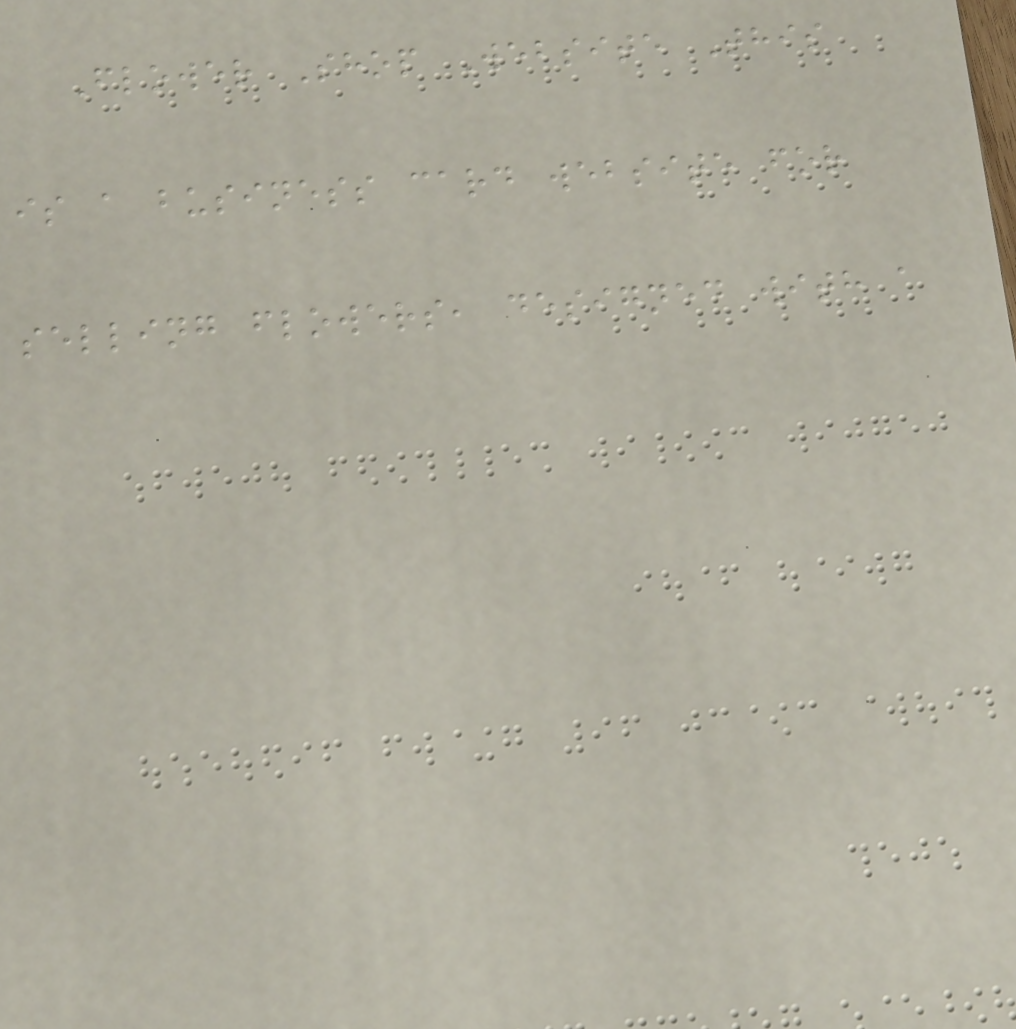Flower Shop Website This
is a business card website for
selling flowers, designed with a
